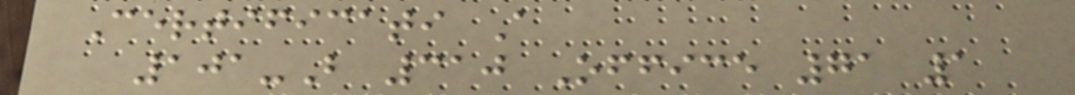Certificati A
101-B 310 Office 71 1
